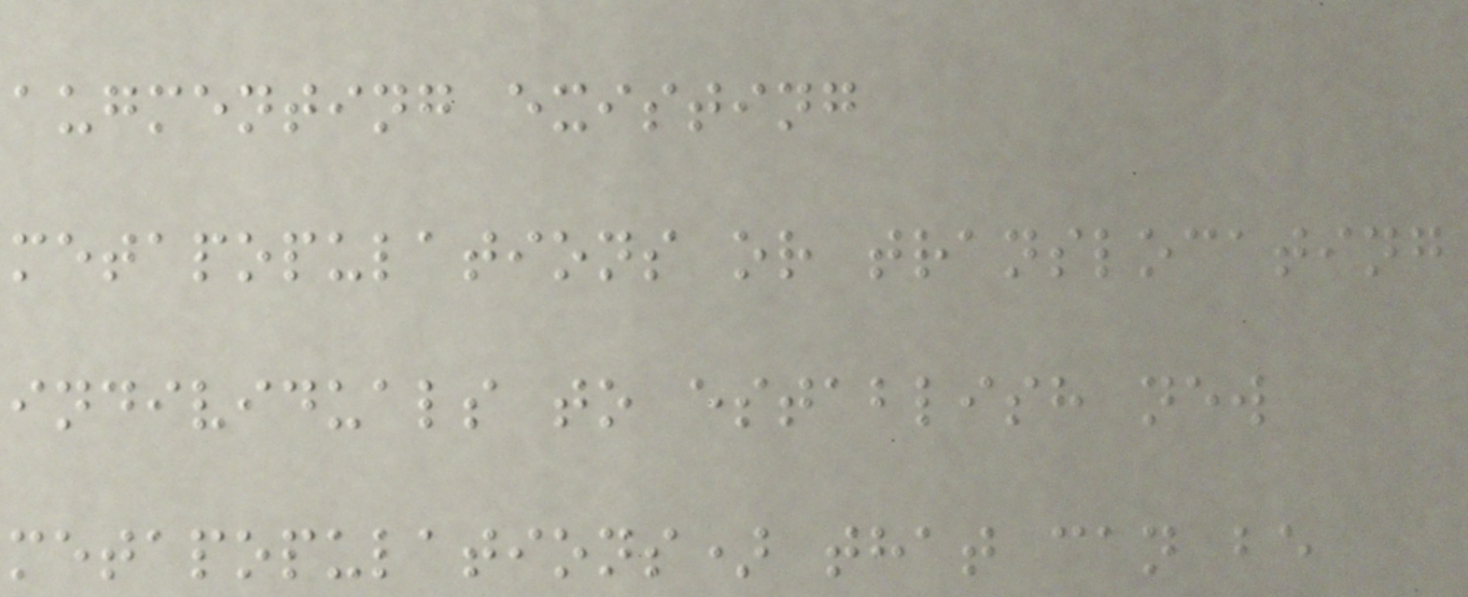augmenting existing
metapopulations or translocating
individuals to establish new
metapopulations) that can be
